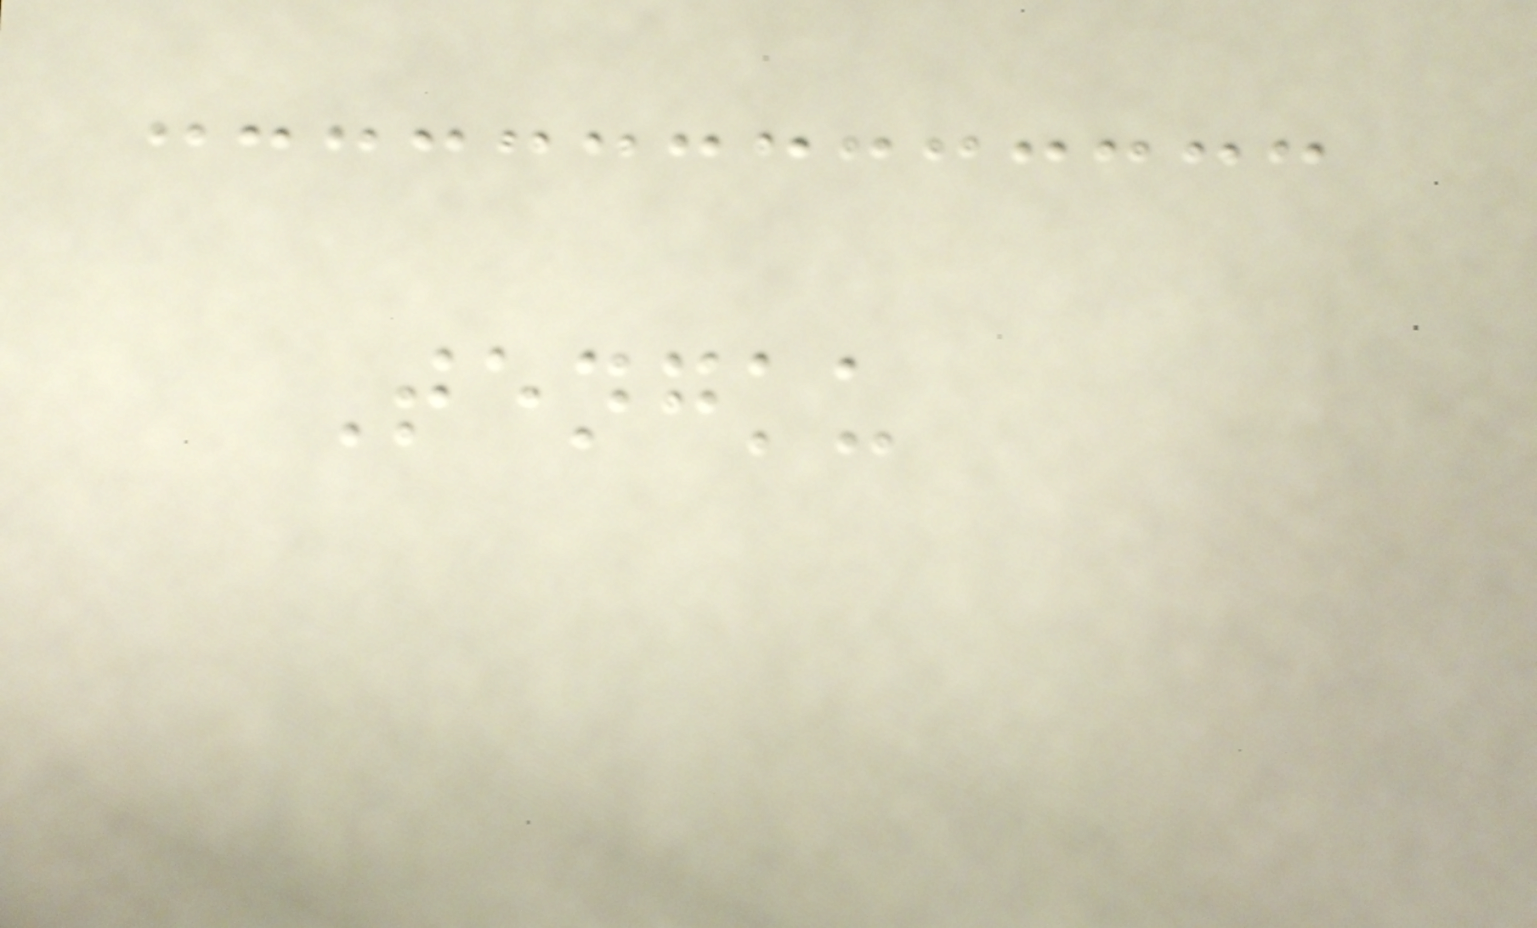Tengku
